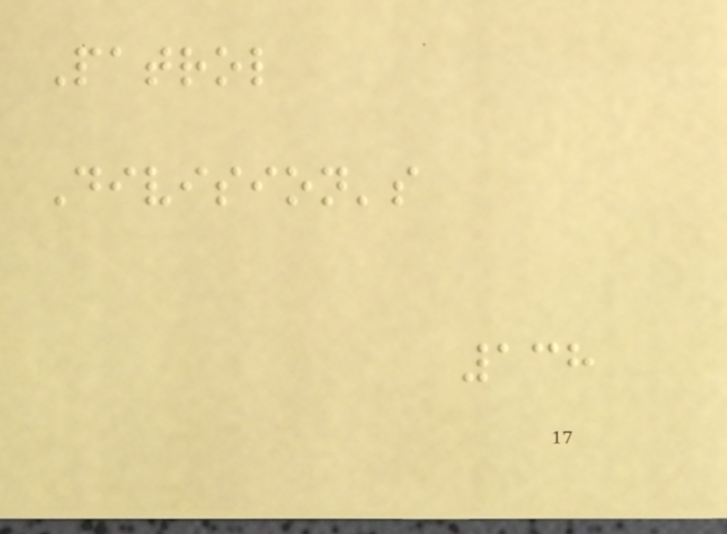Patrol
Division's
138
